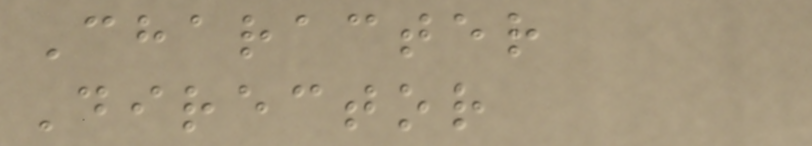Character
Director
